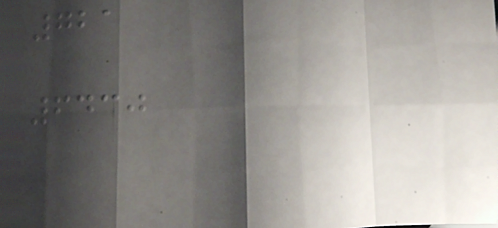721
6430
